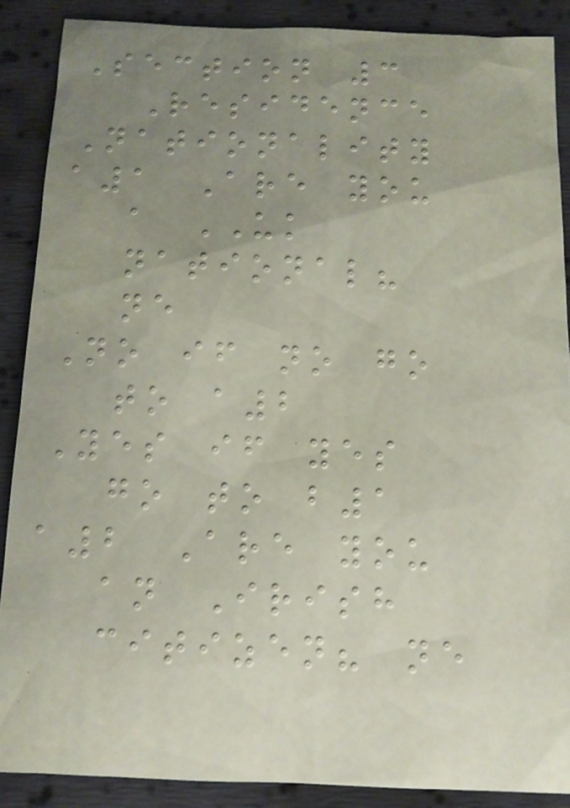Section 3
Residence
Nationality
a1 Are you
a UK
national?
ne
No if no go
to a2
Yes if yes
go to b1
a2 Are you
an Irish
citizen? ne
